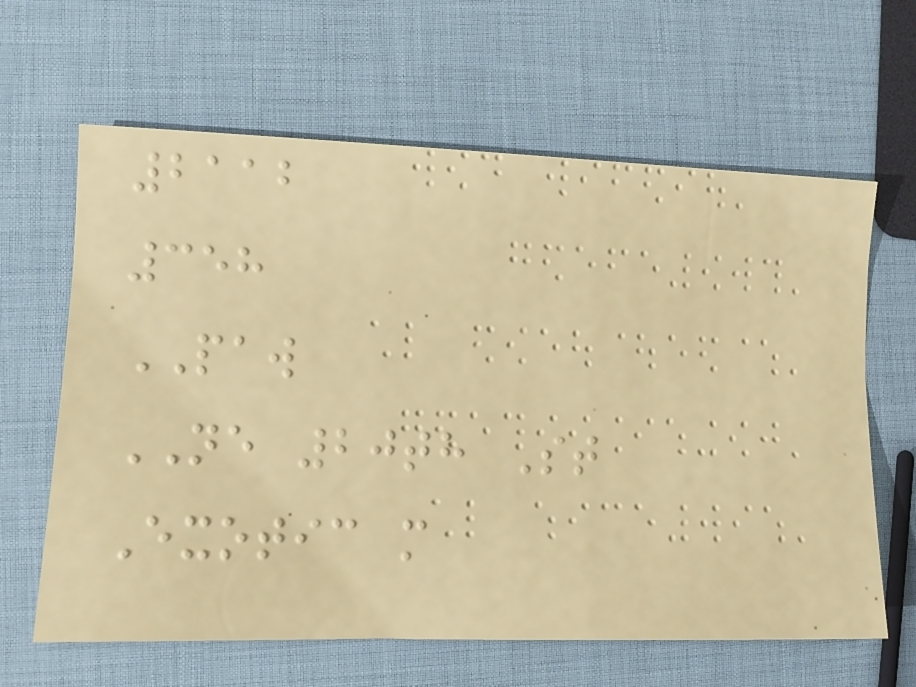2112
358
PAW
NE 20th St
Exotic m
